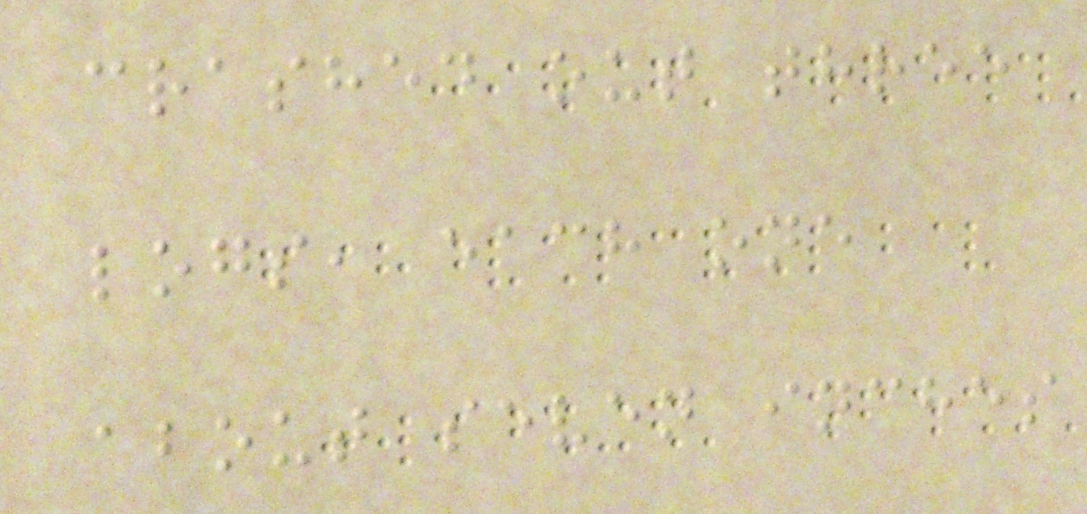crashed out three
logs, each one
about seven inches
